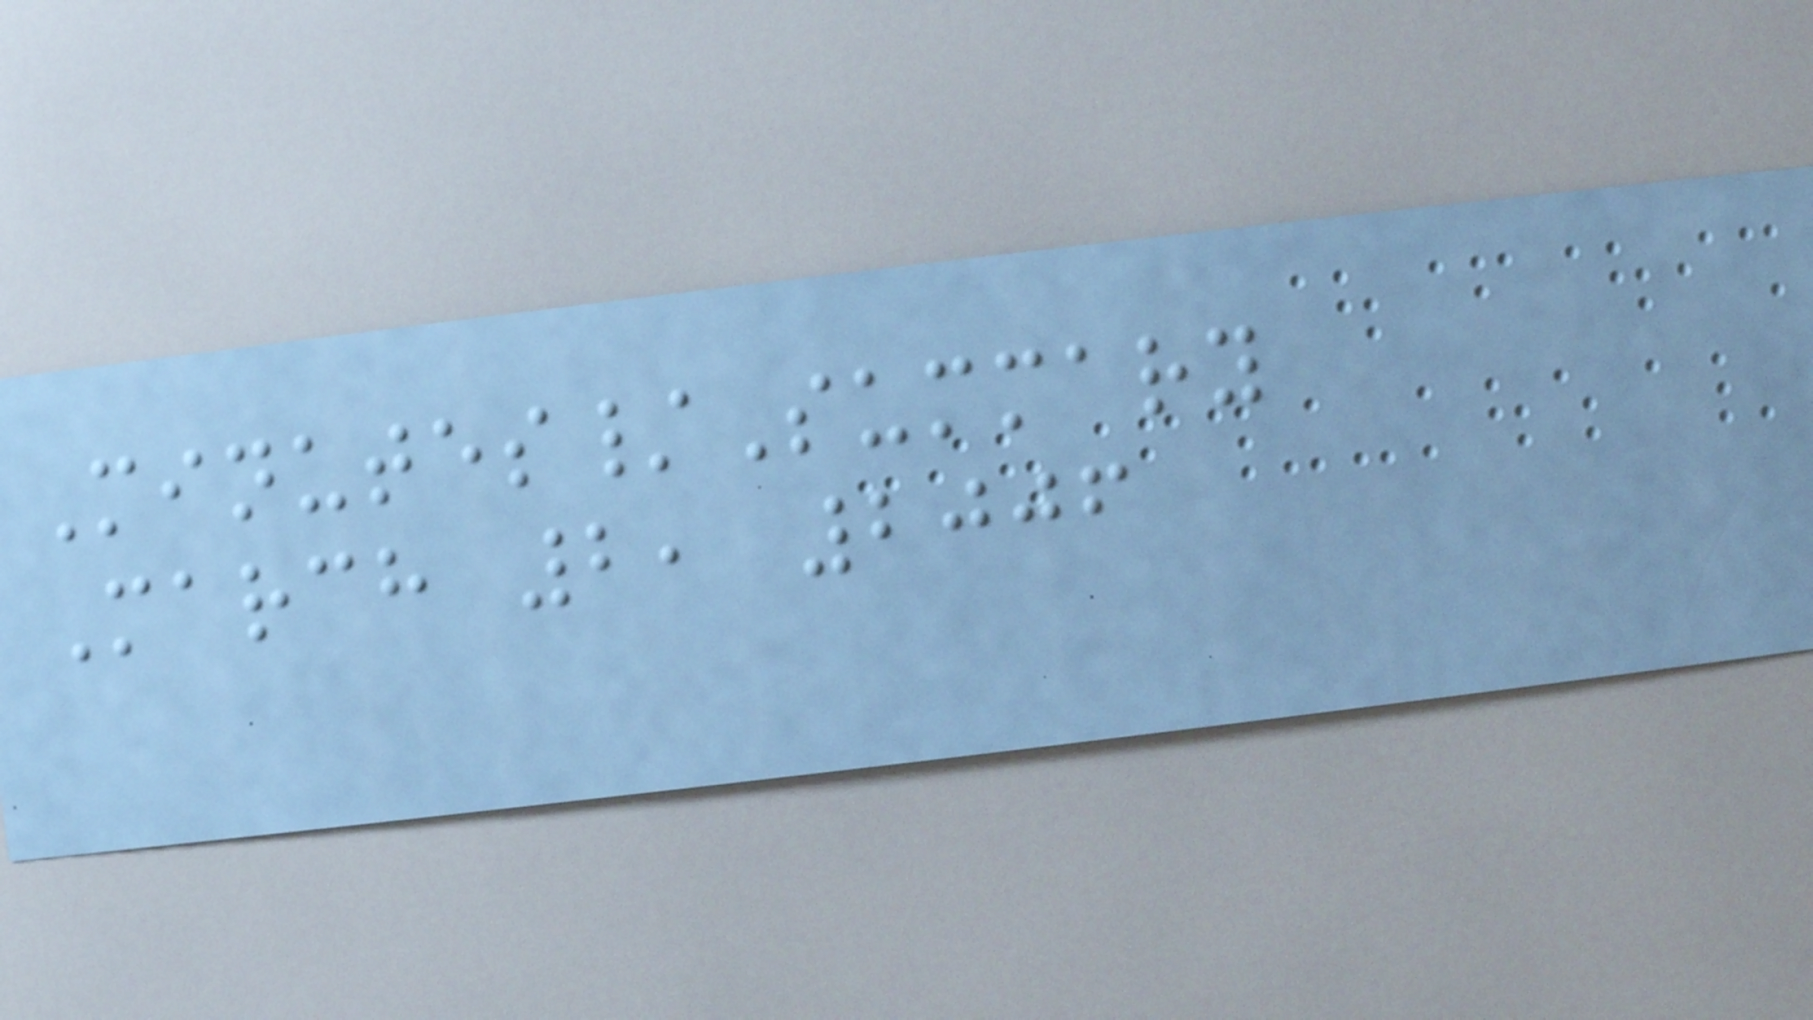Minutes/Summary
March 2, 2006
